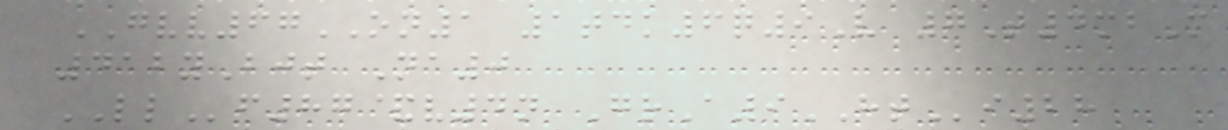GVV67ON1 1tdk6q9V 7T4mbM
412yBjt Na0
LLf87&v4n GrA9HTi28
